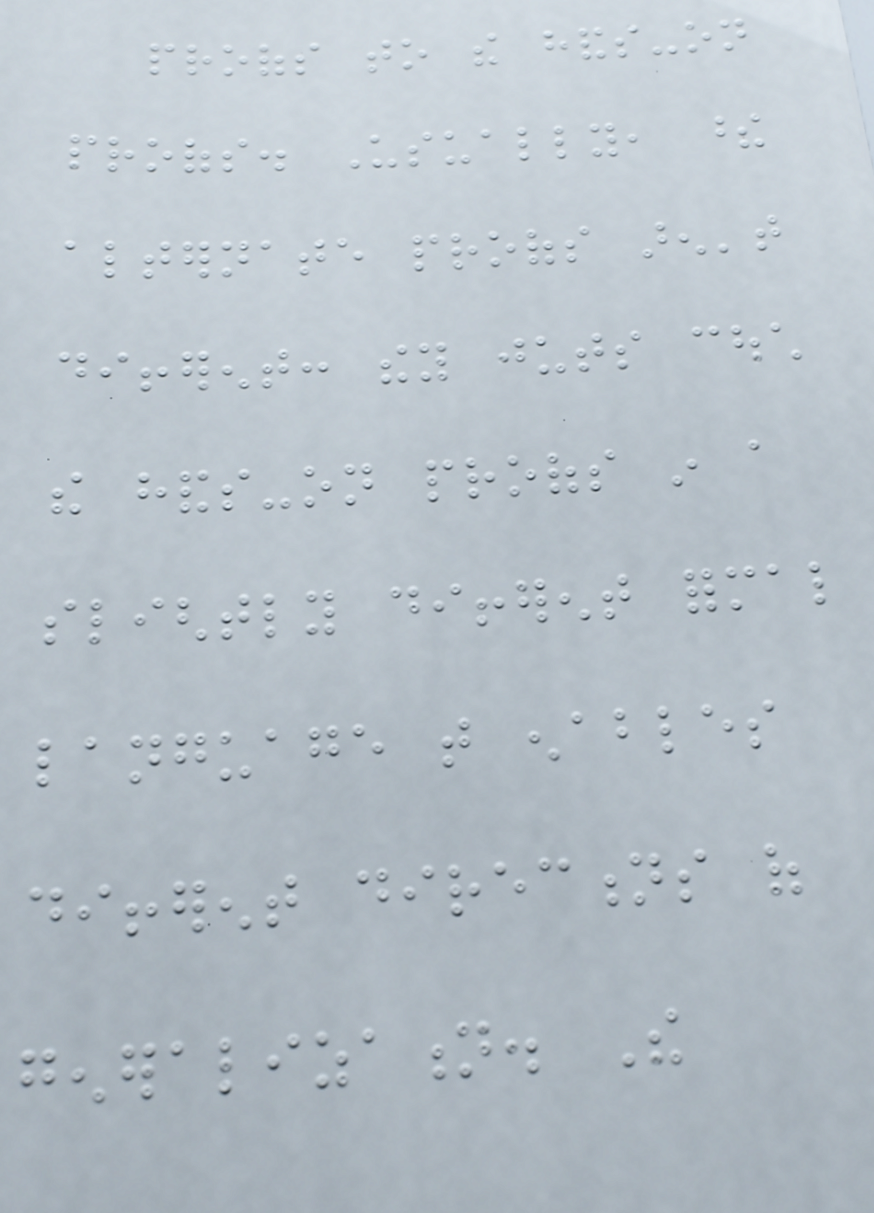proofs to the hands-on
proofs. Usually, these
alternate proofs aren't
different: they juts couch
the hands-on proofs in a
slightly different formal
language that enables
different directions of
generalization. The
